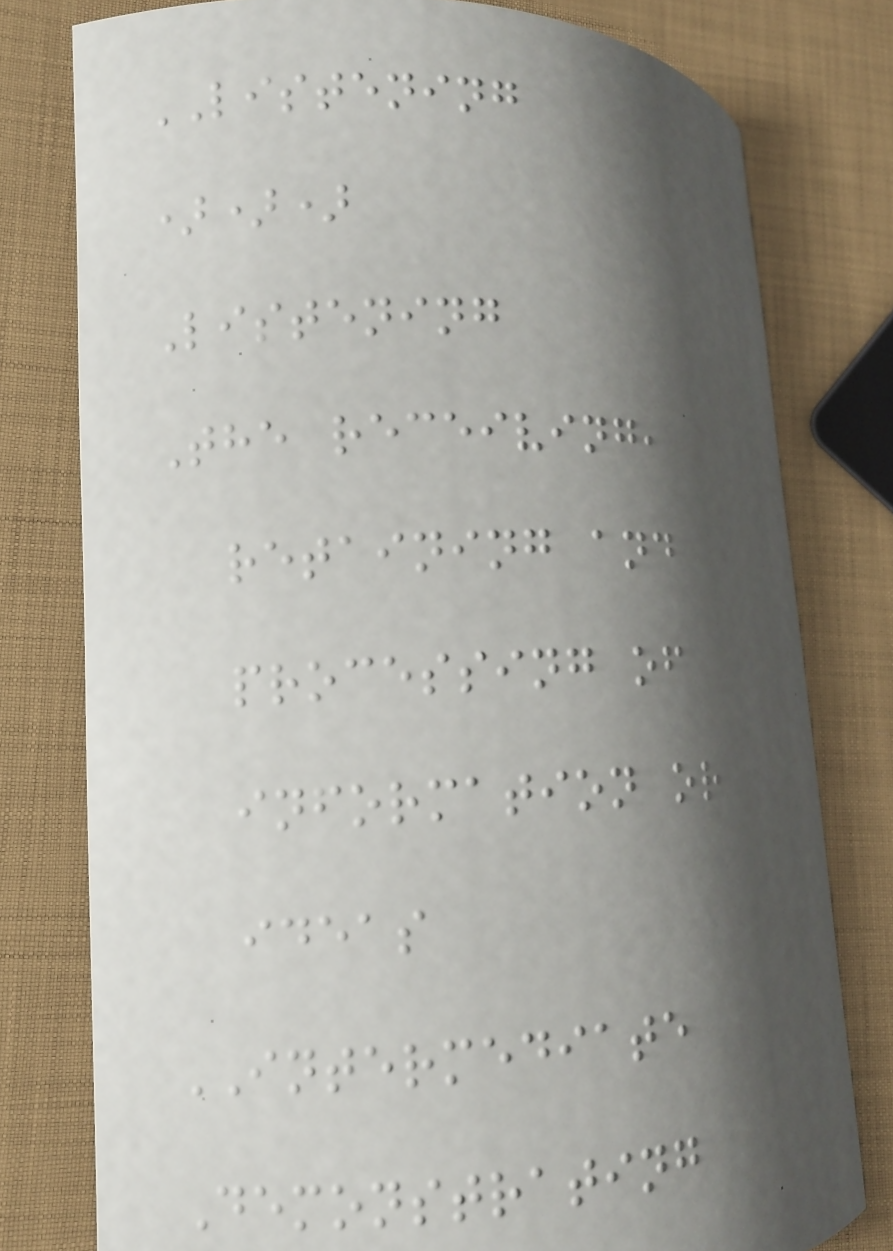LISTENING
)))
Listening
The receiving,
retaining and
processing of
information or
ideas
INTERMEDIATE
Demonstrating
